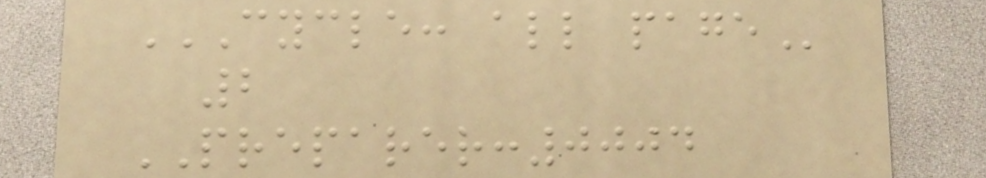CYCLE: ALL PAGE
2
PREPARER:0004
